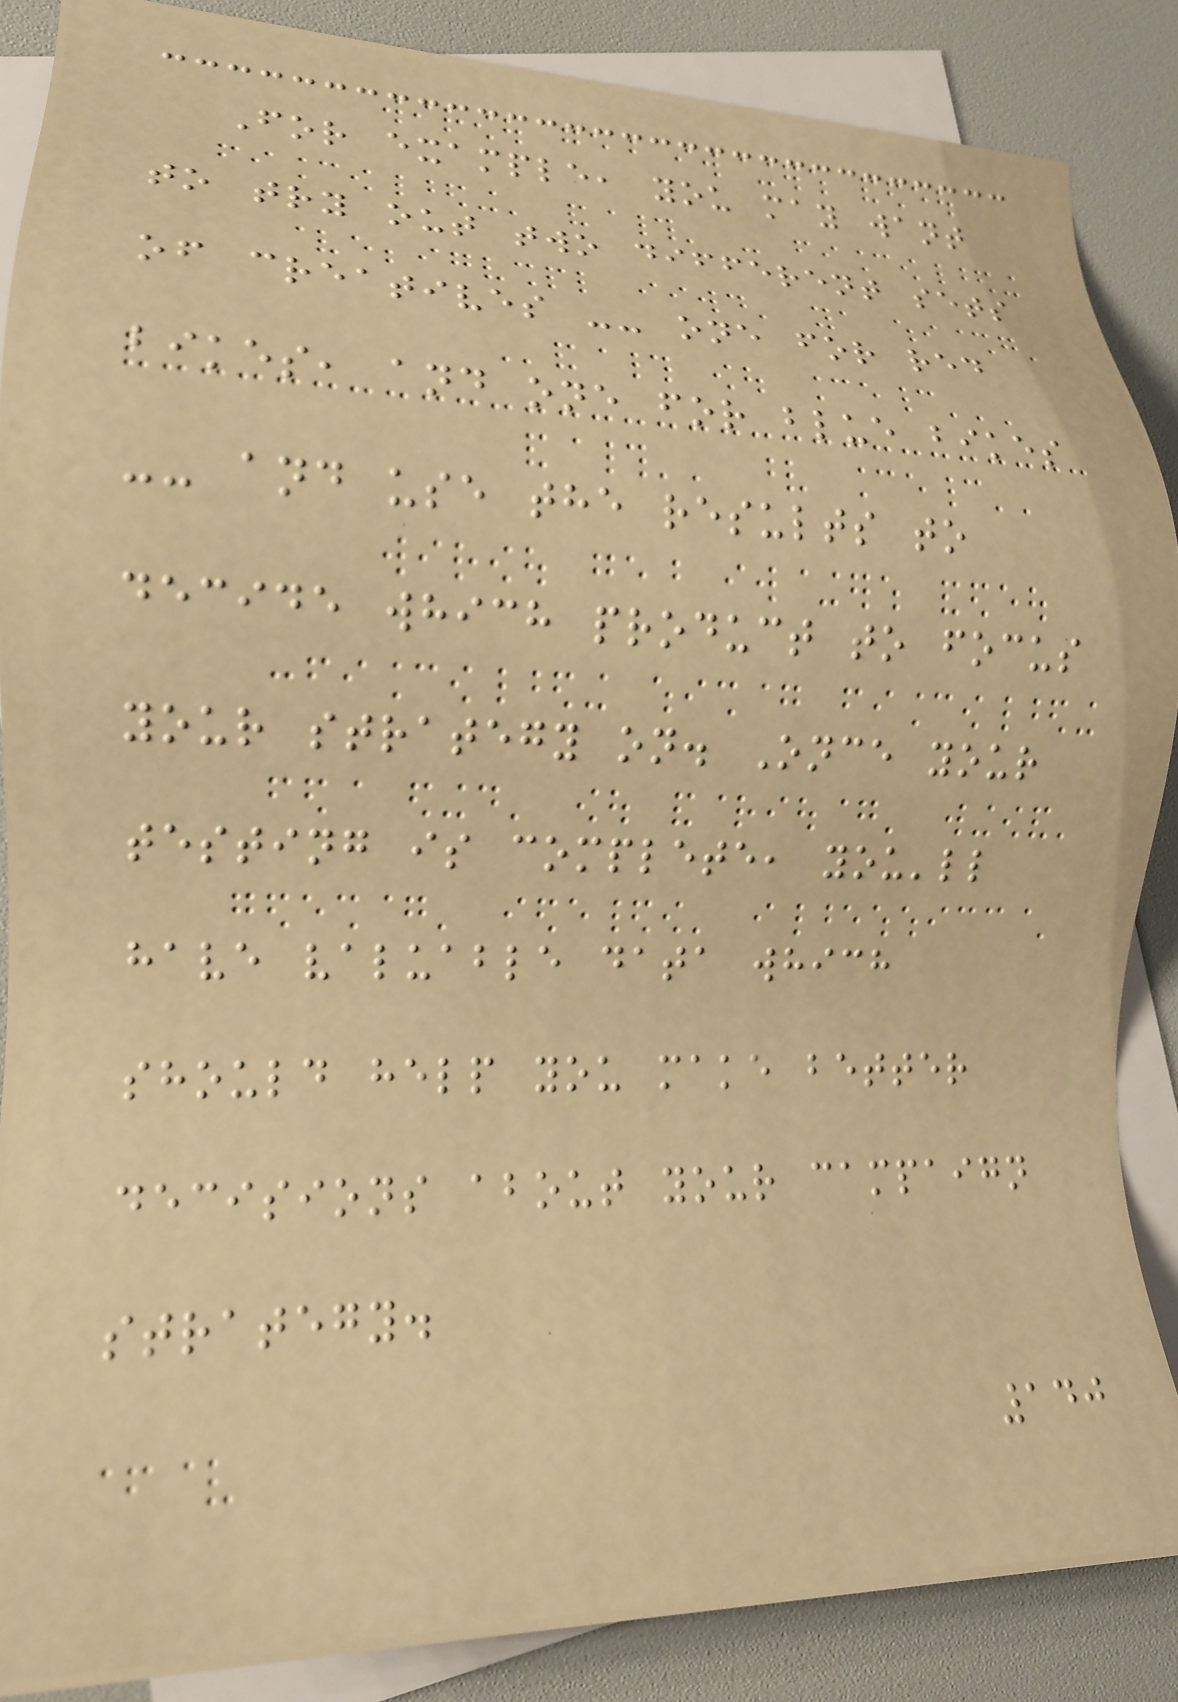For example, you may want
to try out two different sets
of creatives -- one for red
bikes, and one for blue bikes
-- and use the results to
decide which product to focus
your strategy on. Once your
testing is complete, you'll
have valuable data which
should help you make better
decisions about your campaign
strategy.
140
